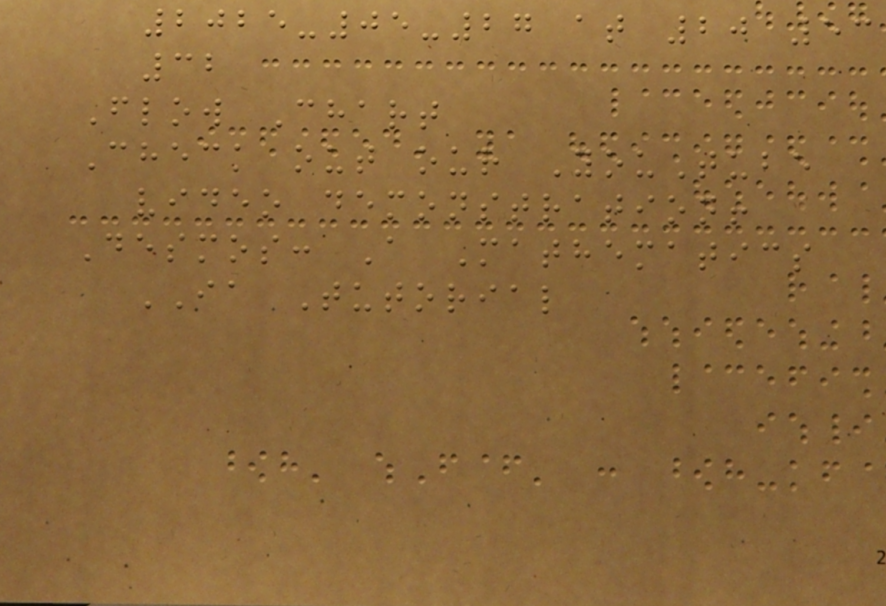2025-05-27 at 20 53
32
Flow Chart
Check out our YouTube
video demonstration!
Desmos: A Mathematics
IA Tutorial
